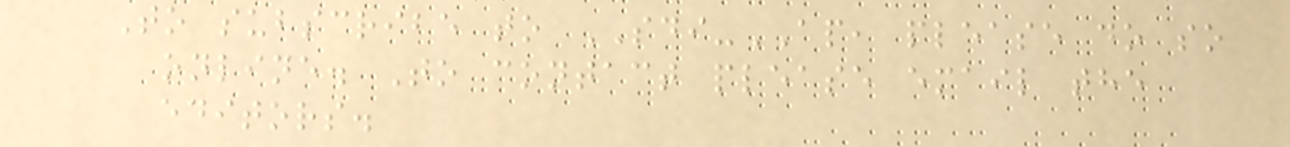To subscribe to SDI-AP, please do so
online. To contact please email the
editors.
